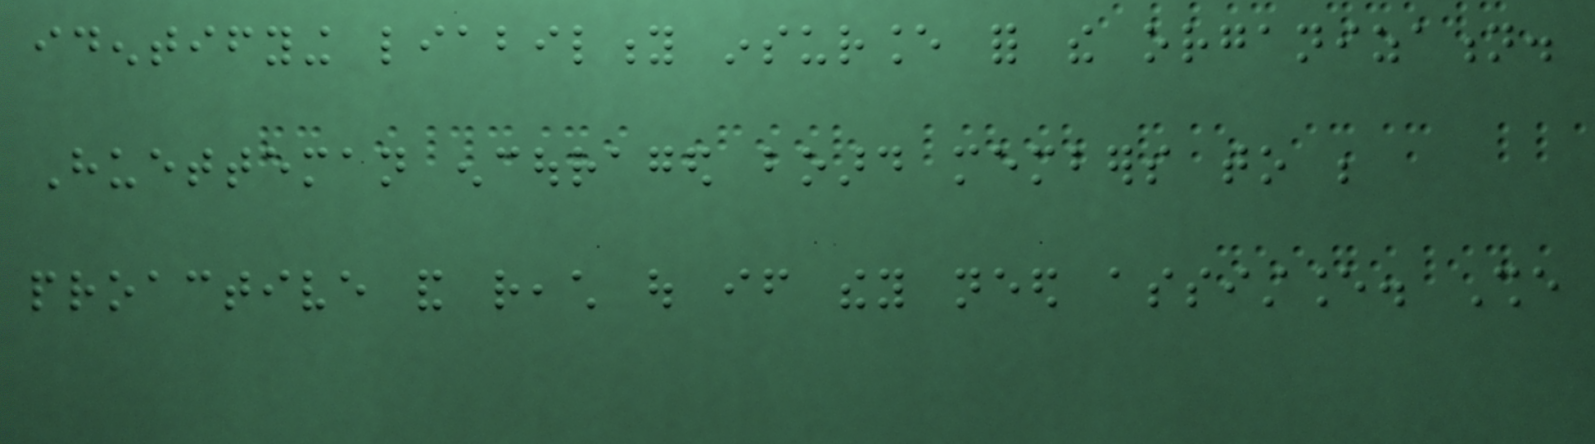identifying liability insurance for the organization.
Huetteman encouraged board members to be
proactive and reach out if they need assistance. She
